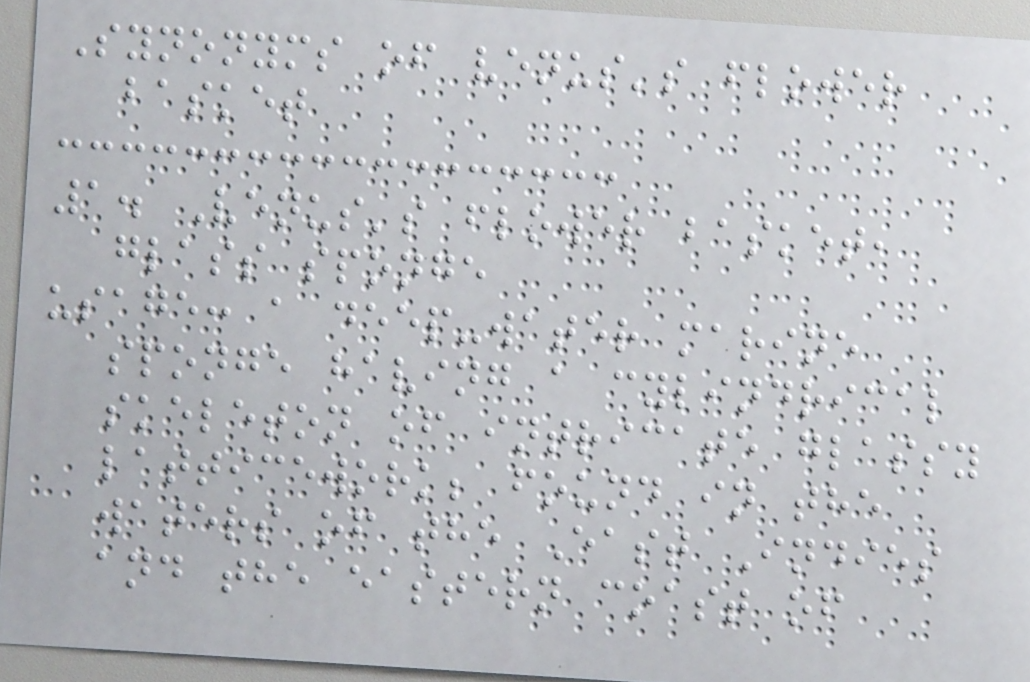Synonyms of venus's flower
basket
1. Venus's flower basket,
glass sponge
usage: a deep-water marine
sponge having a cylindrical
skeleton of intricate glassy
latticework; found in the
waters of the East Indies
and the eastern coast of
